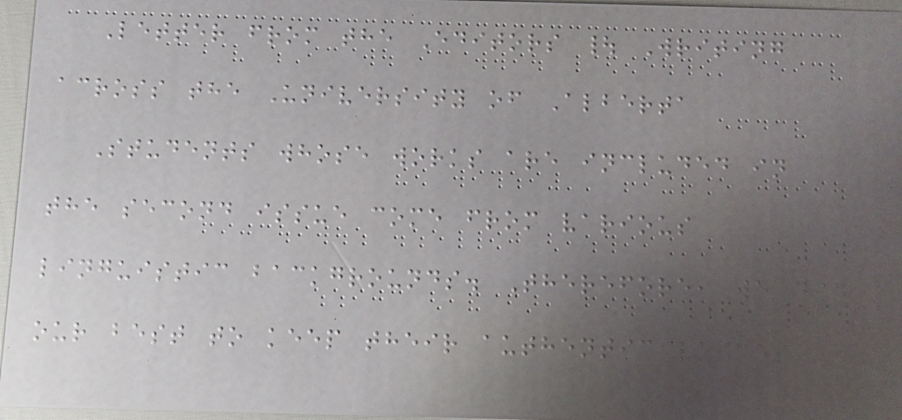Letter from the Editors | Writing
across the University of Alberta
Students whose works are included in
the second issue come from various
linguistic backgrounds. Therefore, we did
our best to keep their authentic voices
